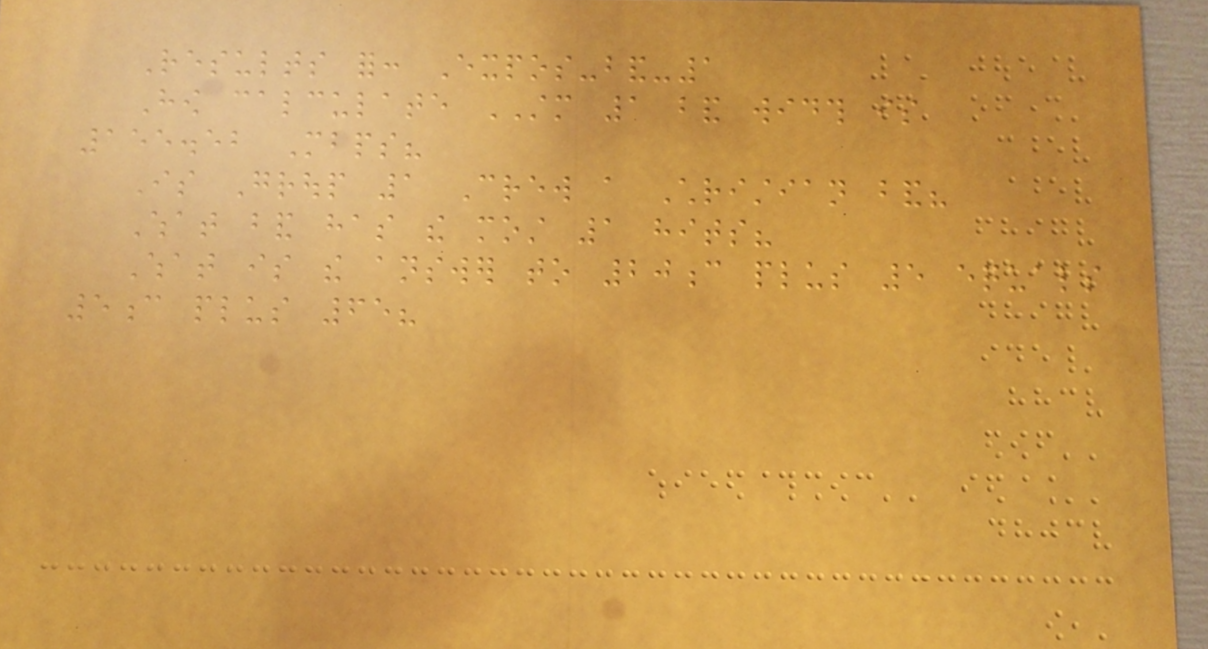Results for: Expos-band-1
How calculate STM 1 band width is
155.52 Mbps?
Is Group 1 Crew a Christian band?
What band has the most 1 hits?
What is the answer to 20c plus 5 equals
5c plus 65?
